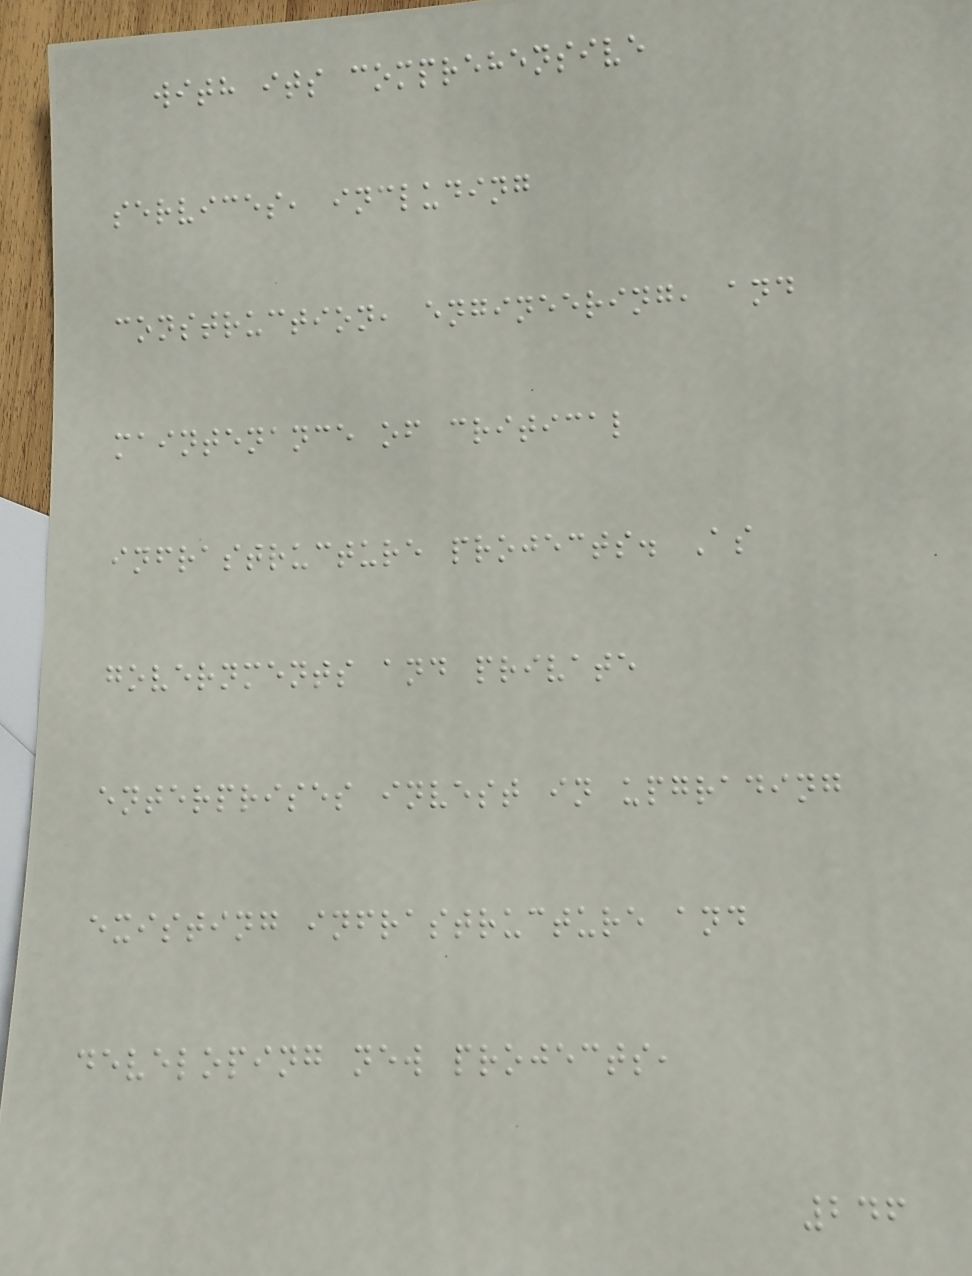with its comprehensive
services, including
construction, engineering, and
maintenance of critical
infrastructure projects. As
governments and private
enterprises invest in upgrading
existing infrastructure and
developing new projects,
246
